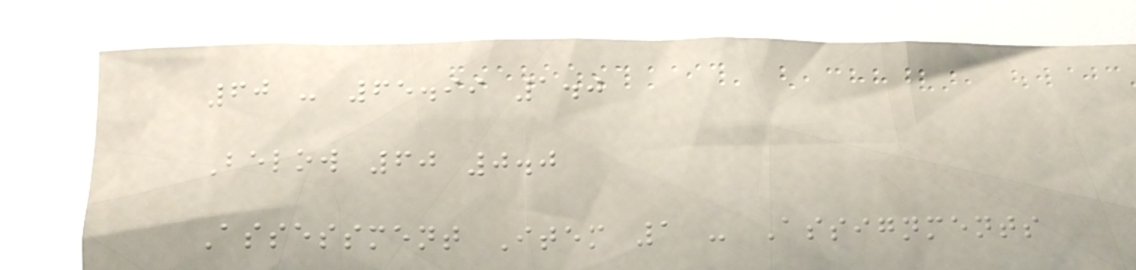60 - 65.99 1.0
Below 60 0.0
Assessment Item 1 - Assignments
